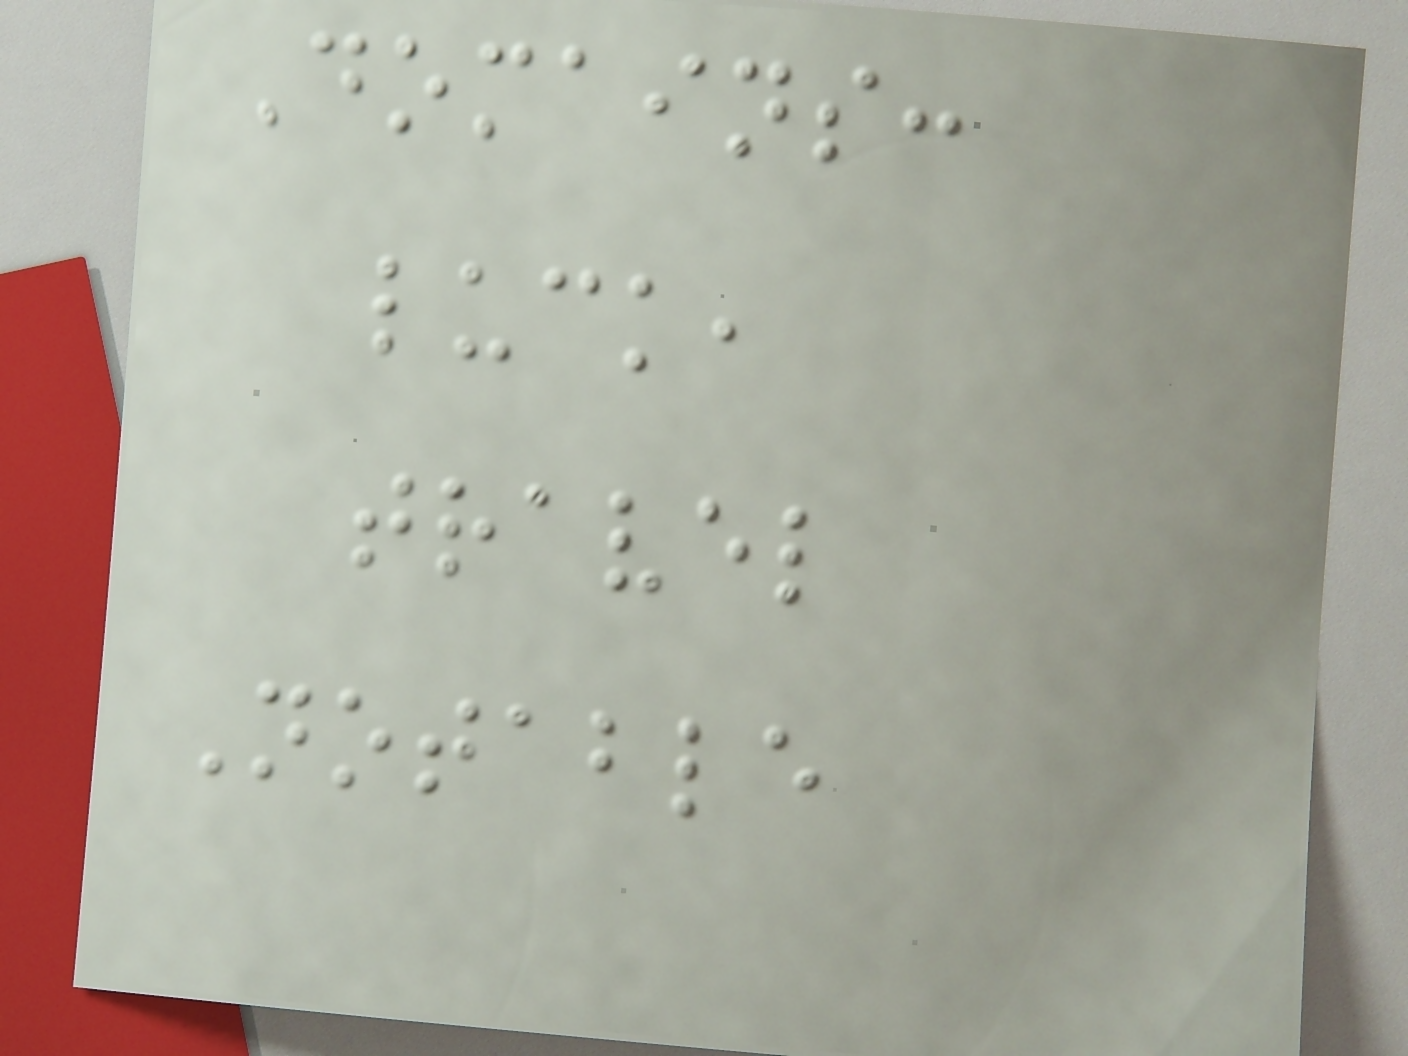Domains:
luck,
travel
Notable
